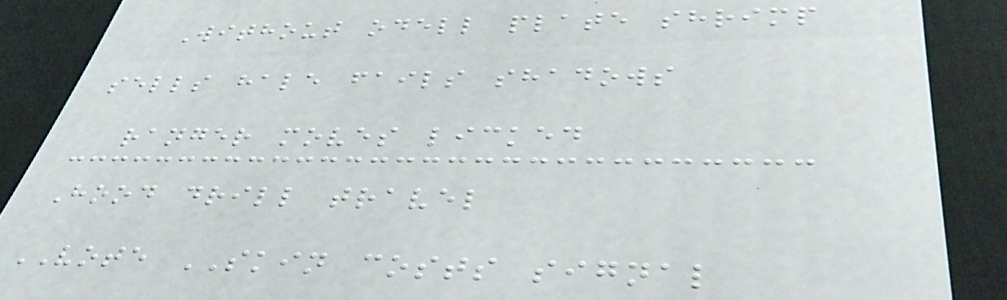Without odell plate shrimp
sells hale fails shadows
ranger moves licked
Hood drill travel
VOTE SKIN costs signal
